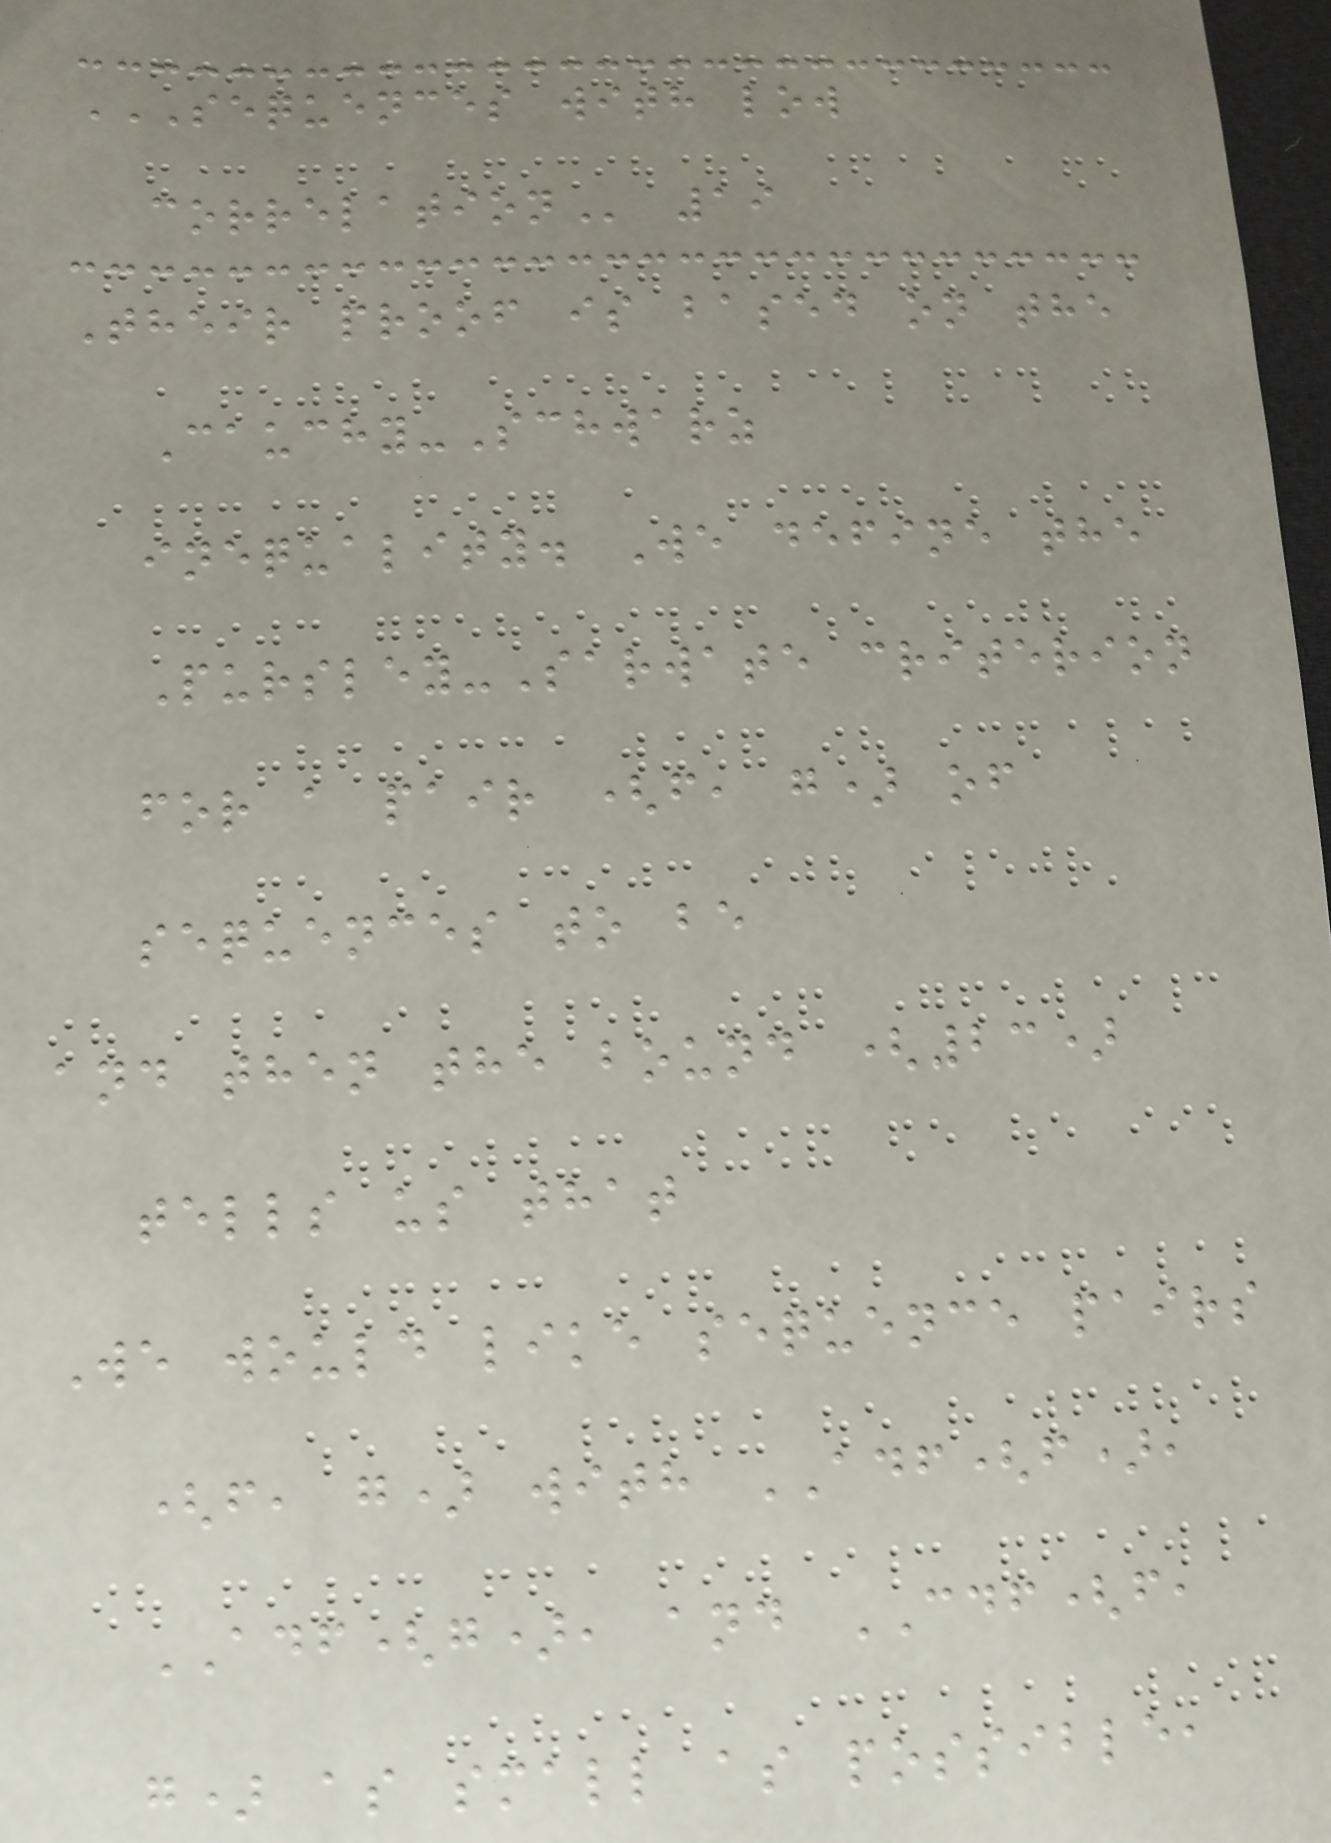SEQUENCES WITH LOW
CORRELATION 19
Their proof is based on the
Cauchy-Schwarz
inequality. We define the
Pursley-Sarwate criterion
for a pair (f, g) of
sequences to be
and then the bound (23)
tells us that
We would like sequence pairs
(f, g) with ADF(f),
ADF(g), and CDF(f,
g) as small as possible,
